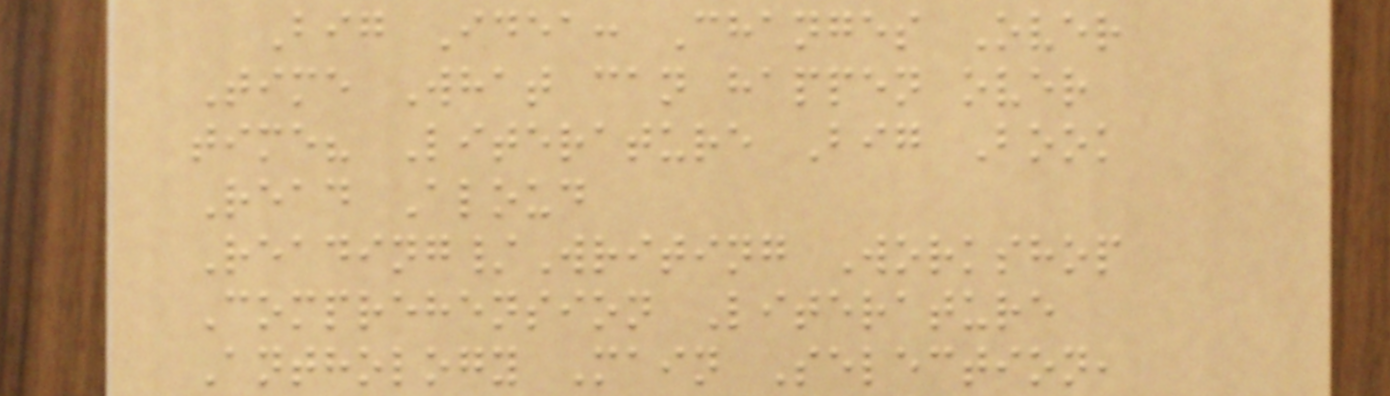Big Idea: Changes Over
Time What can happen over
time? Literature Big Book
Read Aloud
Reading/Writing Workshop
Comprehension Literature
Anthology Main Selection,
